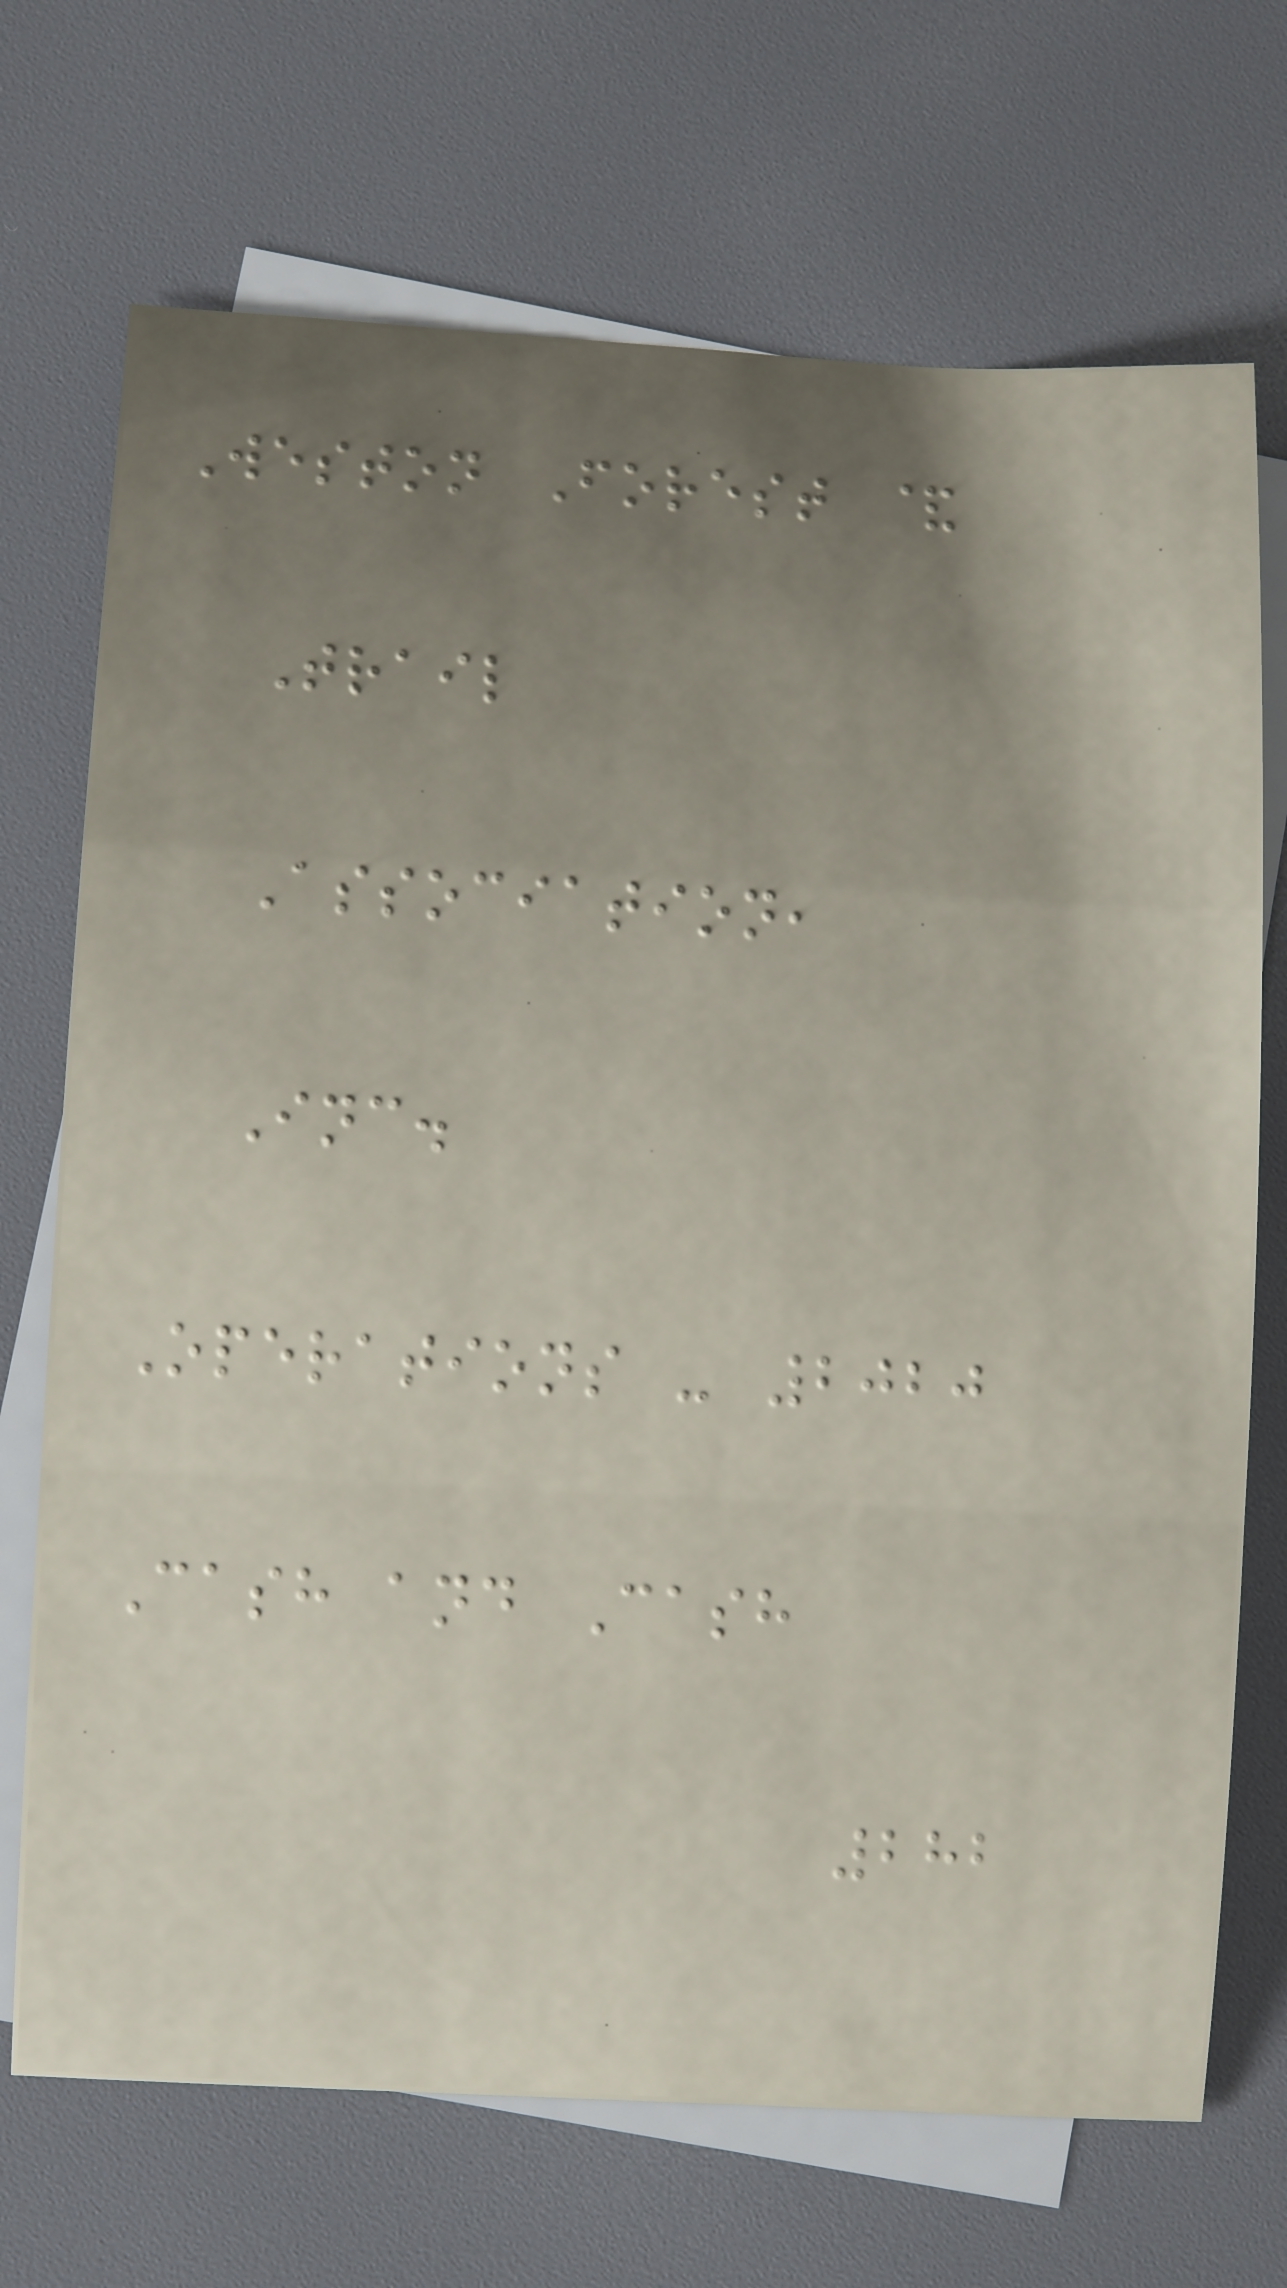Weston Forest &
Trail
Association,
Inc.
Operations - 2020
Cash and Cash
282
